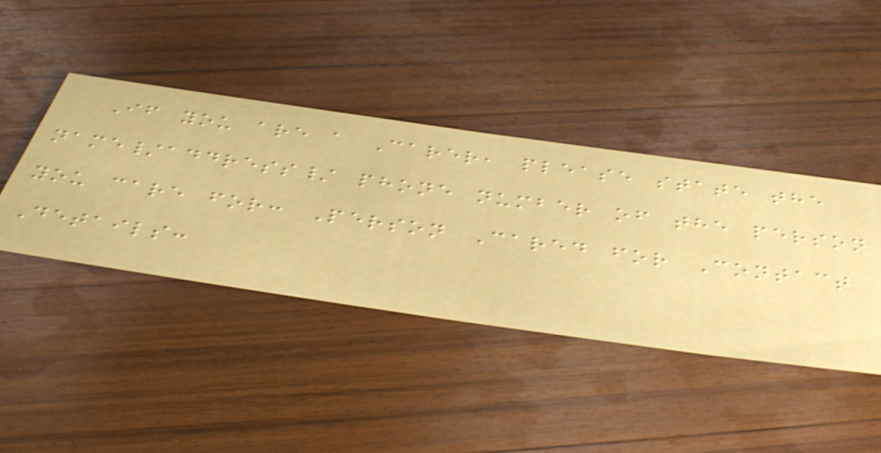If you are a Carer, please state the
name/address/ phone number of the person
you care for: Person Cared for Contact
Details:
